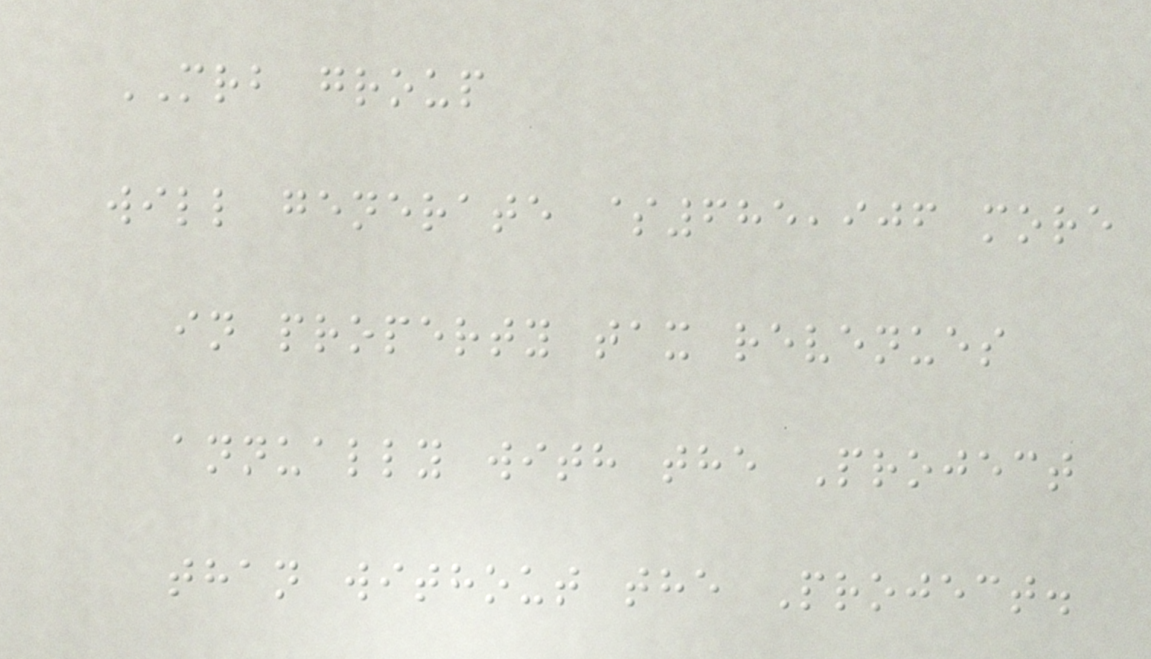MRB group
will generate $685,906 more
in property tax revenues
annually with the Project
than without the Project.
